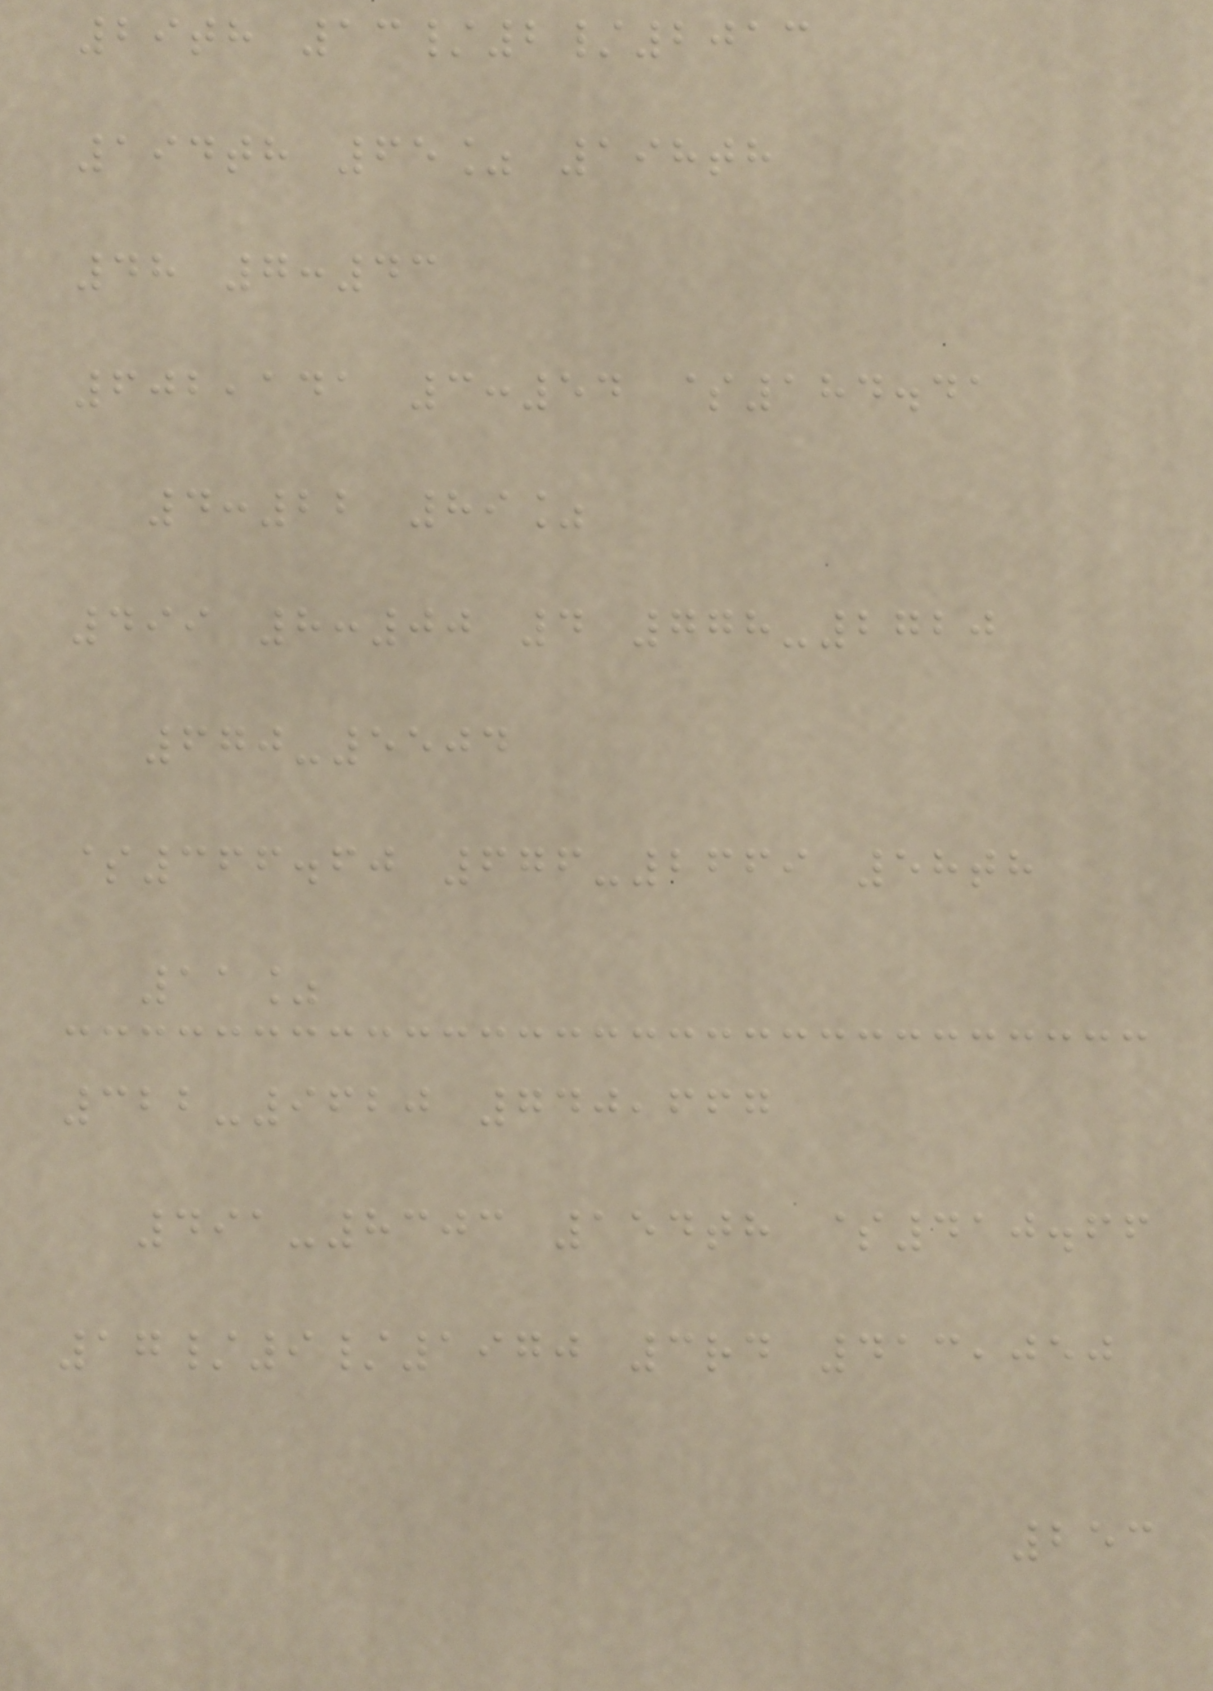29th 13/2/2013
194th 65% 198th
48 7:43
602,141 3:54 $184.41
4:22 89%
499 8:00 4 778-2720
670-5504
$366.60 676-2669 58th
11%
322-9620 740,667
491-8303 154th $410.66
17/9/1970 3rd 413,050
253
